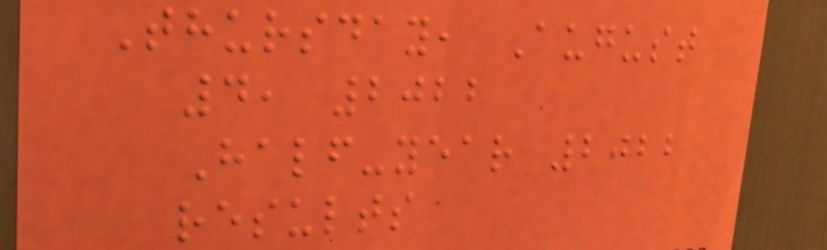Thursday, August
4, 2022
Half-year 2022
results
